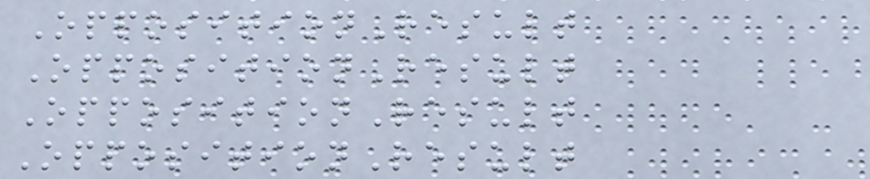OppositionResult
OppositionResult
OppositionResult
OppositionResult
